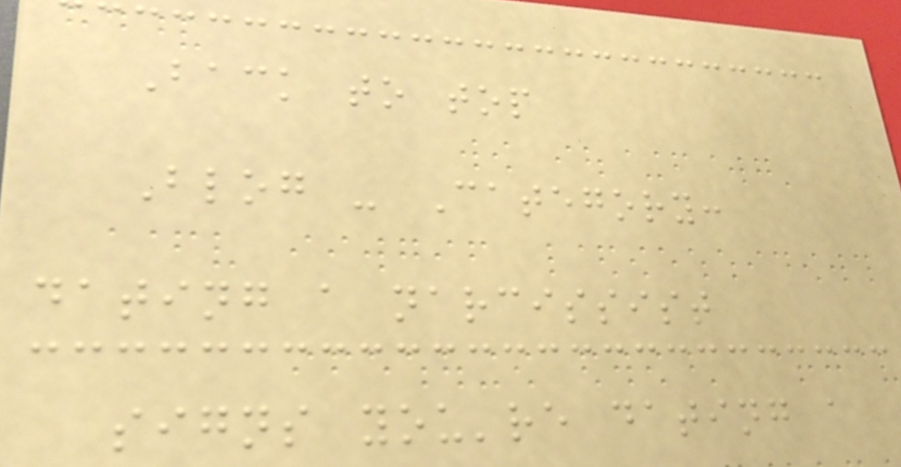Back to top
Blog - Category:
dating a narcissist
signs you're dating a
